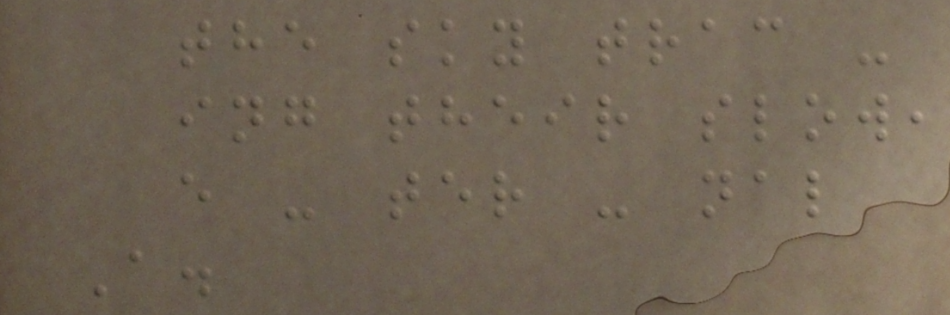the sky trac -
ing their slow,
e - ter - nal
A.
